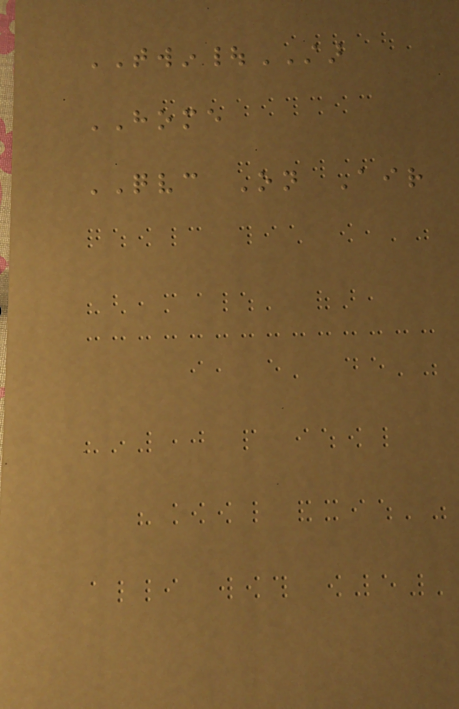TWIN|STAR
HOME
QVC On Air
